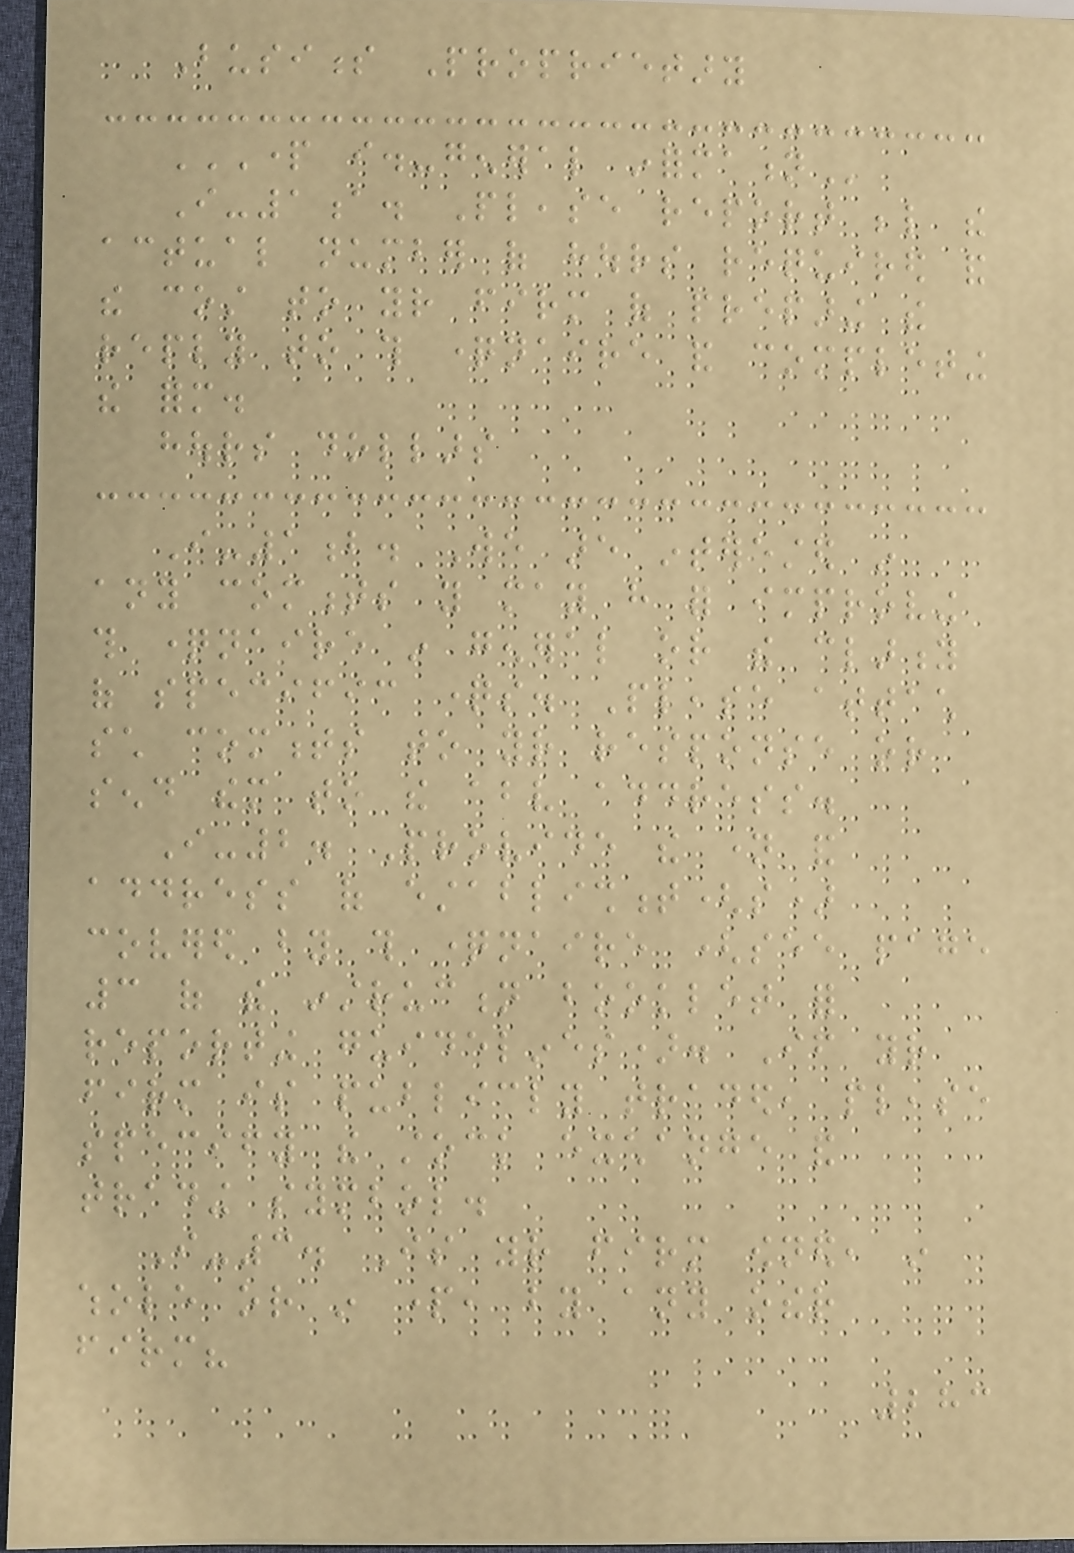Business Proprietary
PART I.-GENERAL INFORMATION
I-1a. Please report below the
actual number of hours required and
the cost to your firm of preparing the
reply to this questionnaire and completing
the form.
hours dollars
I-1b. We are interested in
any comments you may have for improving
this questionnaire in general or the clarity
of specific questions. Please attach
such comments to your response or
send them to the above address.
I-2. Provide the name and
address of establishment(s)
covered by this questionnaire (see page
3 of the instruction booklet for
reporting guidelines). If your
firm is publicly traded, please
specify the stock exchange and
trading symbol.
I-3. Is your firm owned, in
whole or in part, by any other
firm?
283
